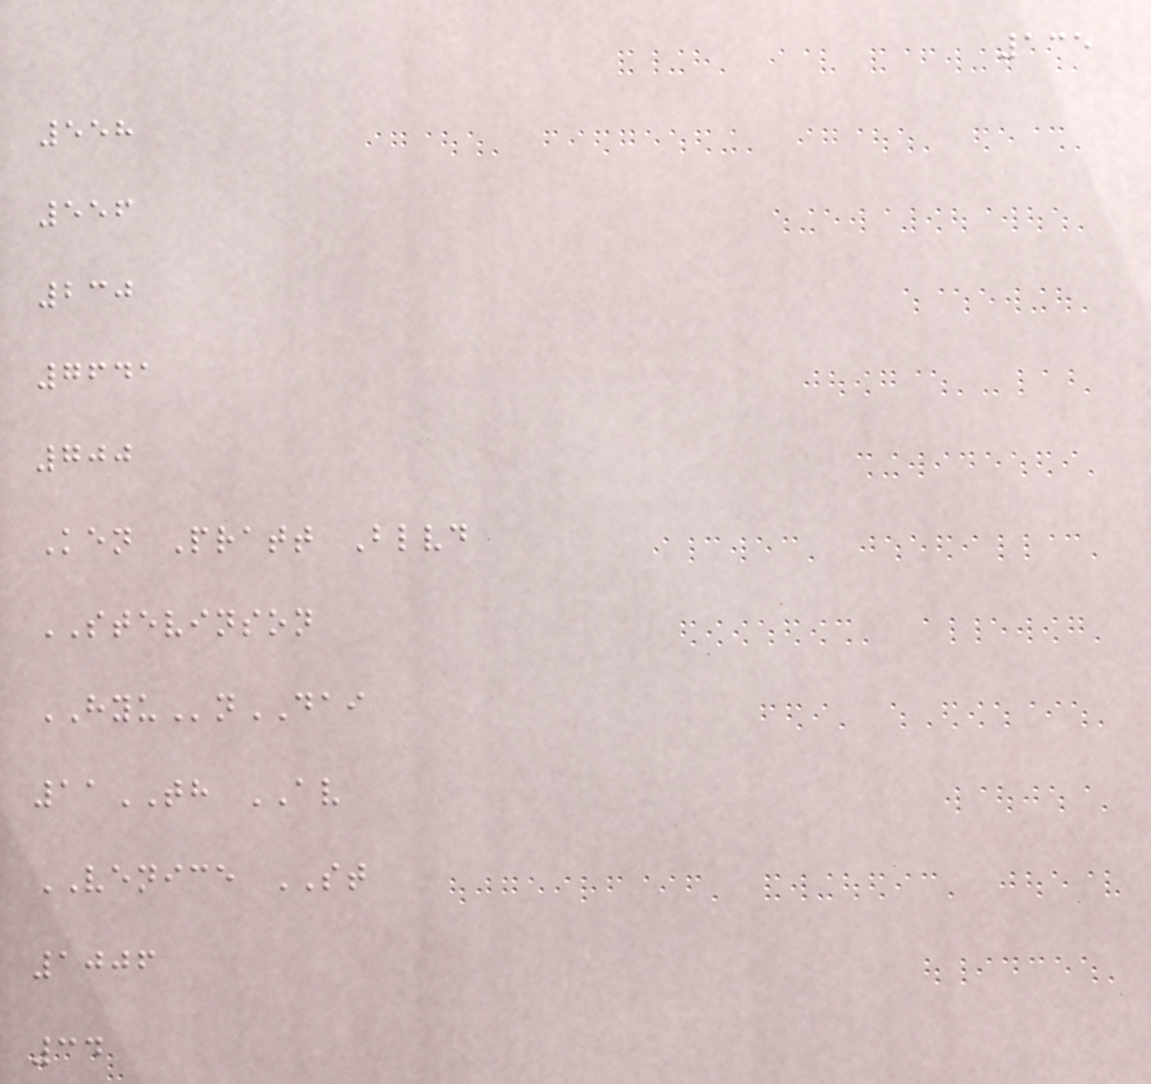135
558
556
230
7641
700
Ken Pratt Blvd
STEVINSON
HYUnDAI
11TH AV
VENICE ST
1006
34
